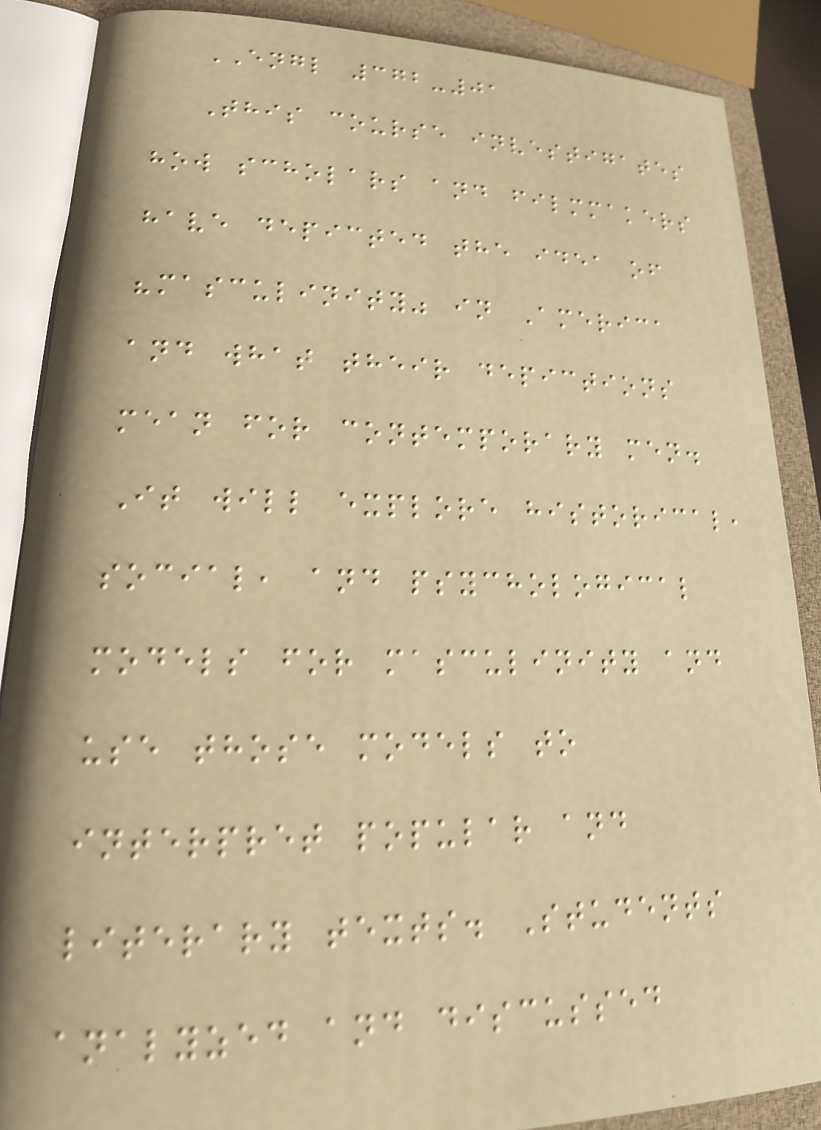ENGL 372-01
This course investigates
how scholars and filmmakers
have depicted the idea of
"masculinity" in America
and what their depictions
mean for contemporary men.
It will explore historical,
social, and psychological
models for masculinity and
use those models to
interpret popular and
literary texts. Students
analyzed and discussed
